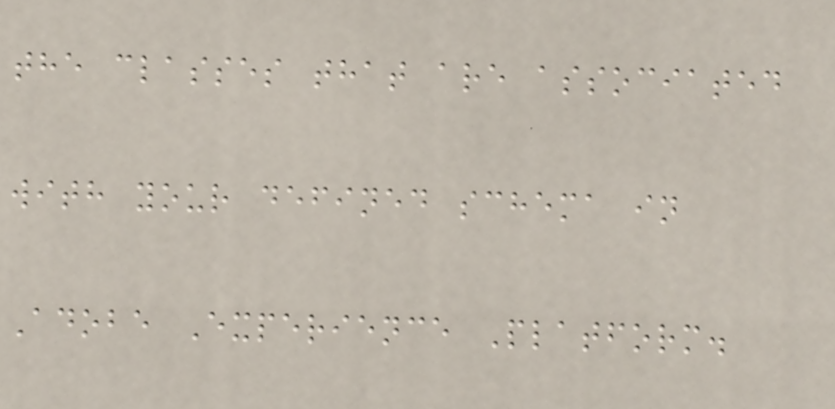the classes that are associated
with your defined schema in
Adobe Experience Platform.
